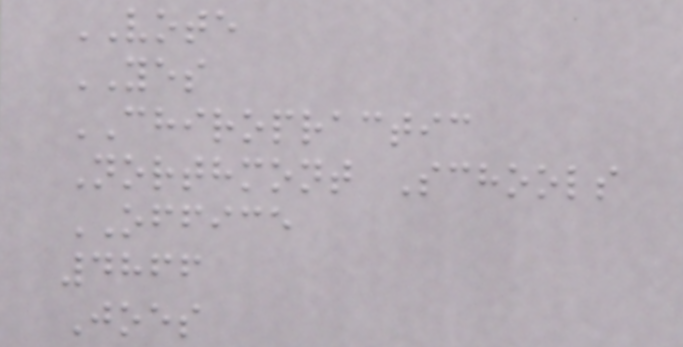VOTE
YES
CHIROPRACTIC
Northmont Schools
OFFICE
4866
Joes
